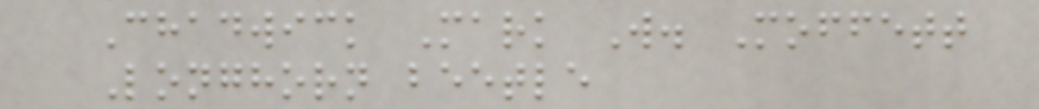Chadwick Mark W. Moffett
Longhorn beetle
